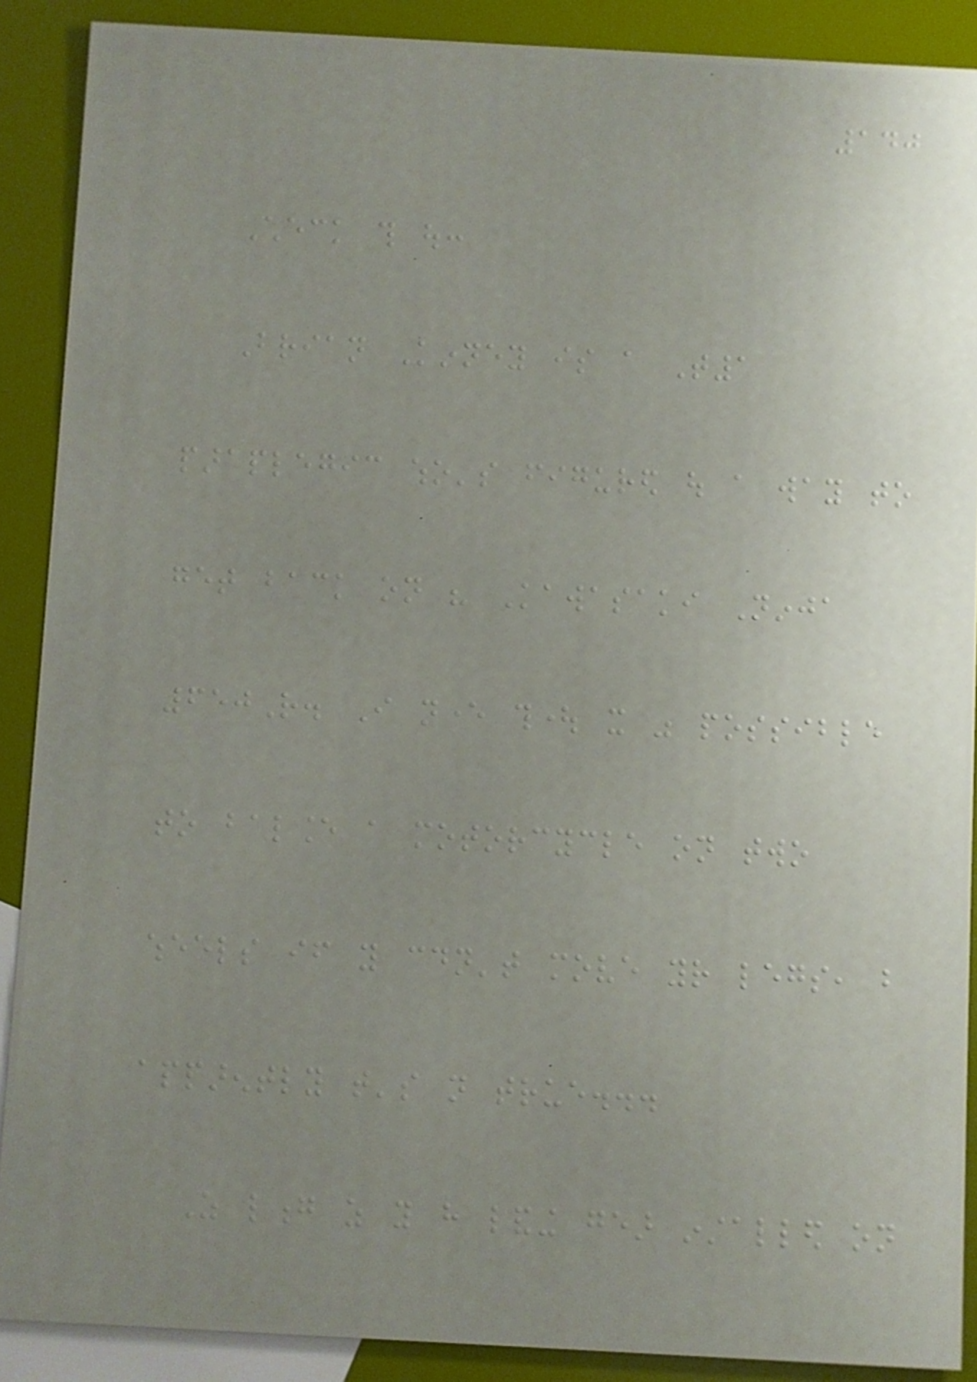140
Check this out:
Brian Kinney is a T1
paraplegic who's figured out a way to
get back on his Kawasaki Ninja
650R. I never thought it was possible
to balance a motorcycle on two
wheels if you couldn't move your legs, but
apparently that's not true...
As long as you have landing gear installed on
